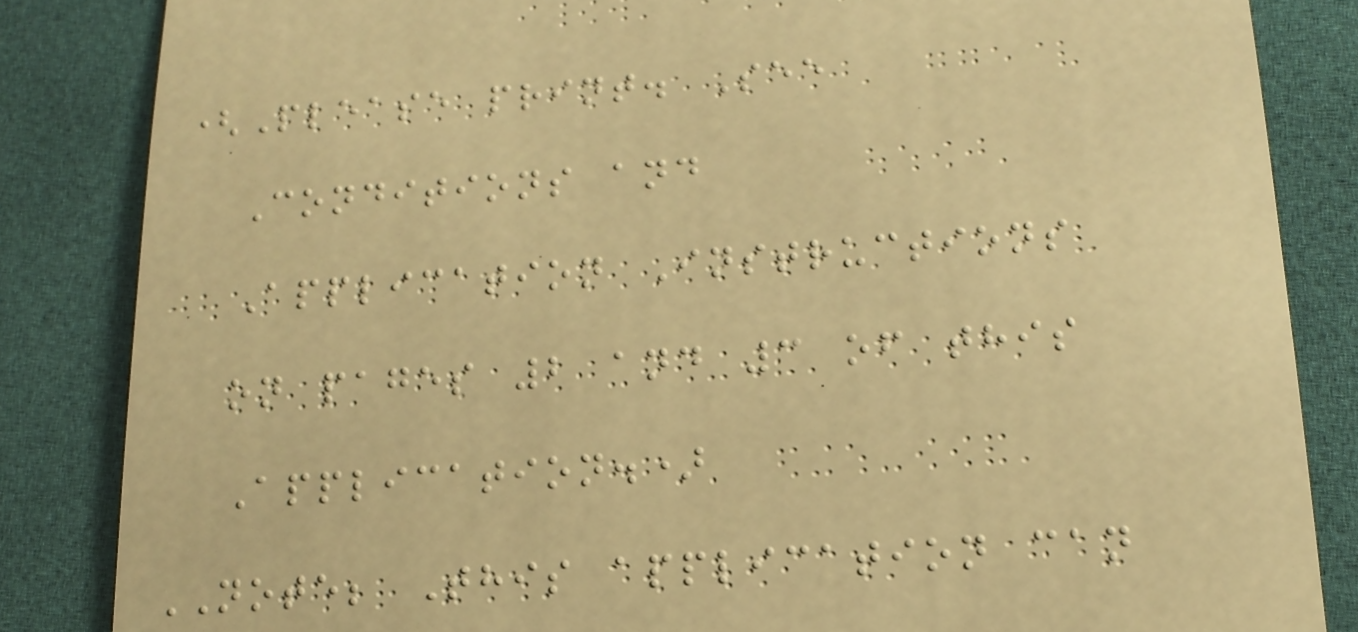(Please print. See
Conditions and
Application Instructions
on pages 2 and 3 of this
Application.)
NOTE; This application can
